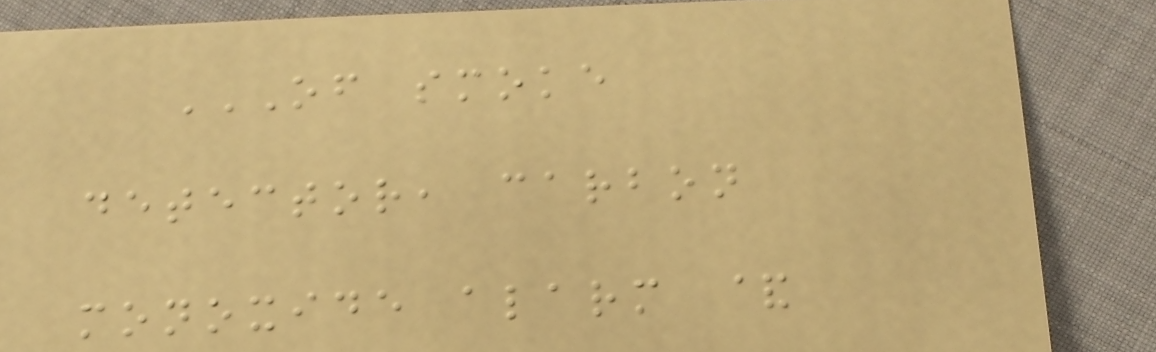OF SMOKE
DETECTOR, CARBON
MONOXIDE ALARM &
